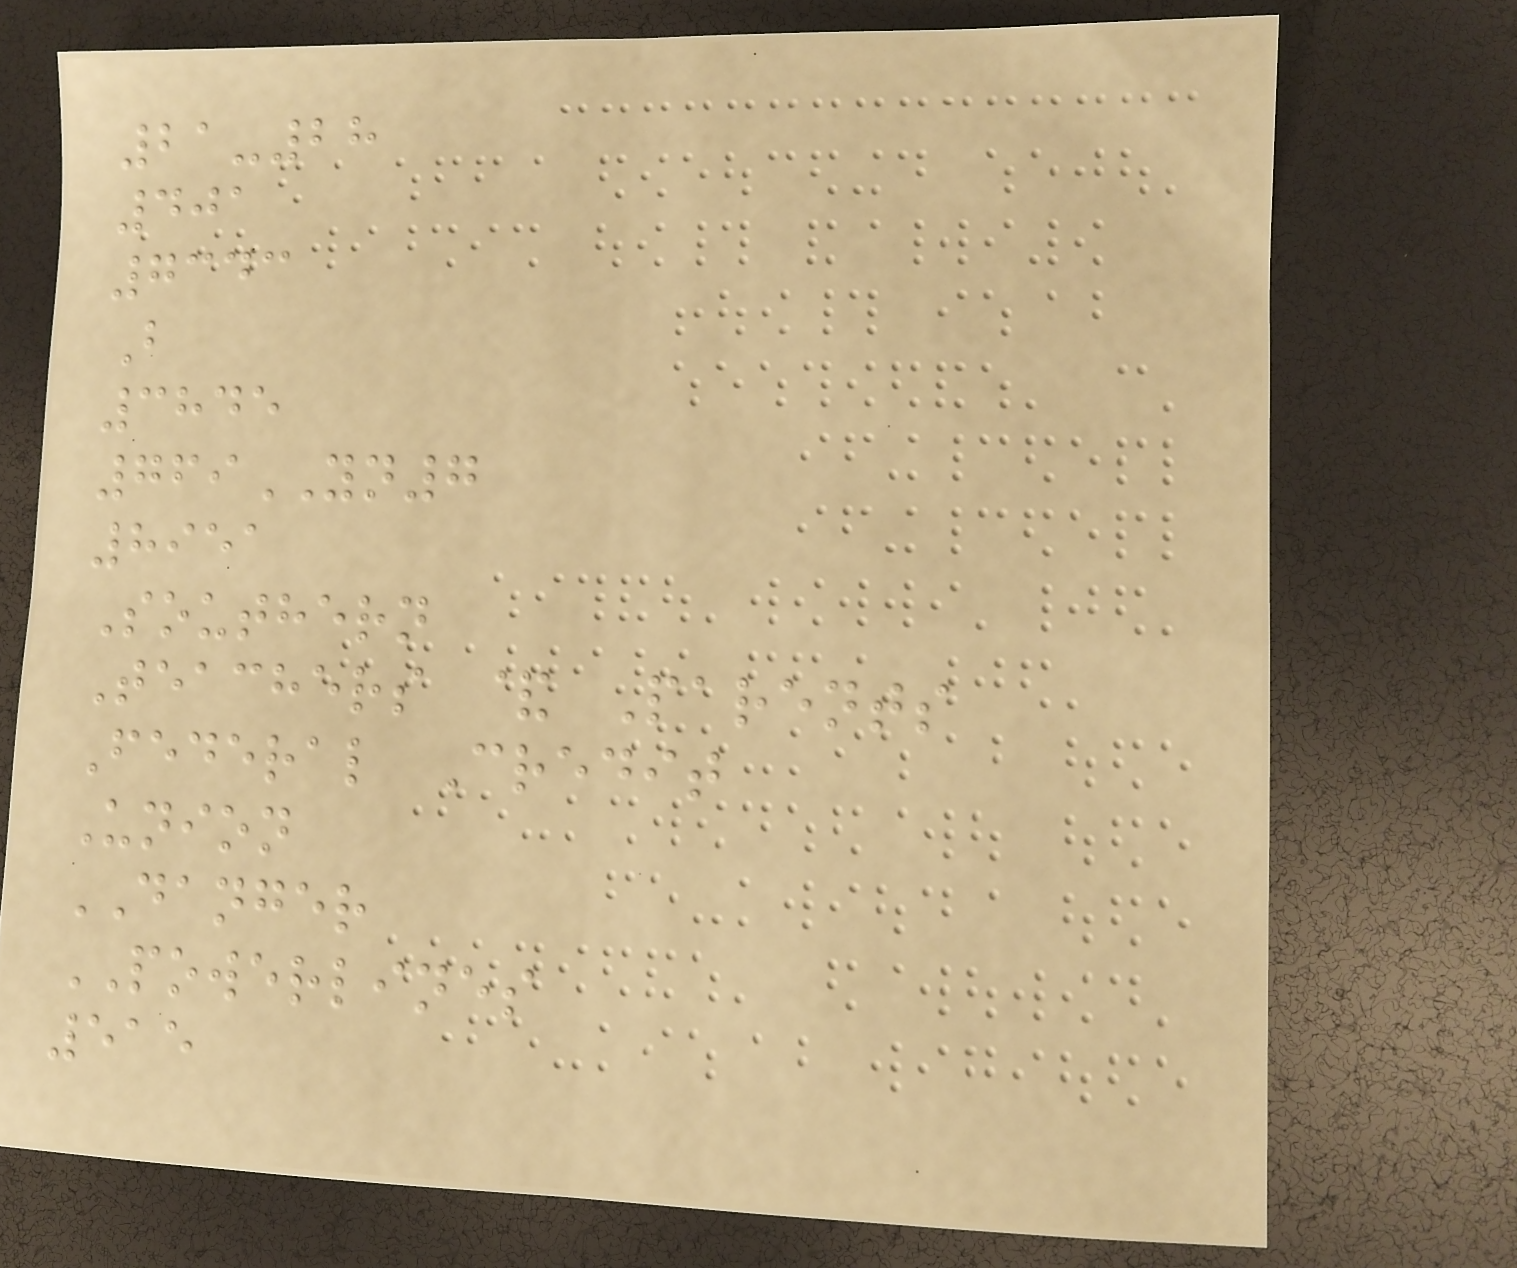21-28
401
7343
B
3845
769YN7
8951
Southern
Teachers & Parents
Federal Credit
Union
DANGER
POWERLINES
515
